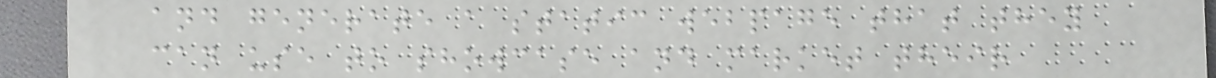and generate a static webpage that they
can use to showcase and market their
